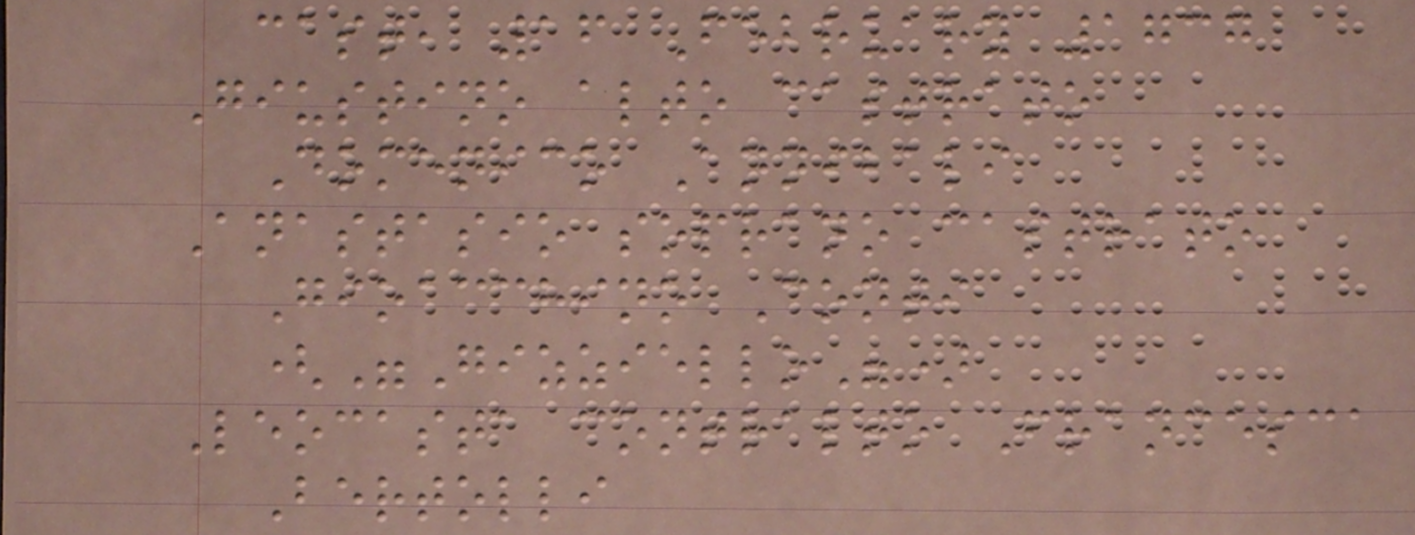cast, 16 February 1737
Giustino alto castrato
Domenico Annibali
Anastasio soprano castrato
Gioacchino Conti
("Gizziello")
Leocasta contralto Francesca
Bertolli
